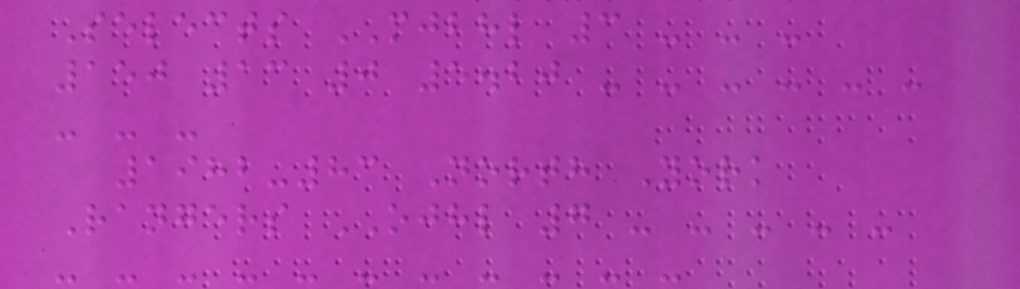Selects MJBHL 3 - - -
150 13 0 5.20 - - - - - -
- - -
1982-83 North York
Rangers OJHL 7 - - - - -
- - - - - - - - - - -
